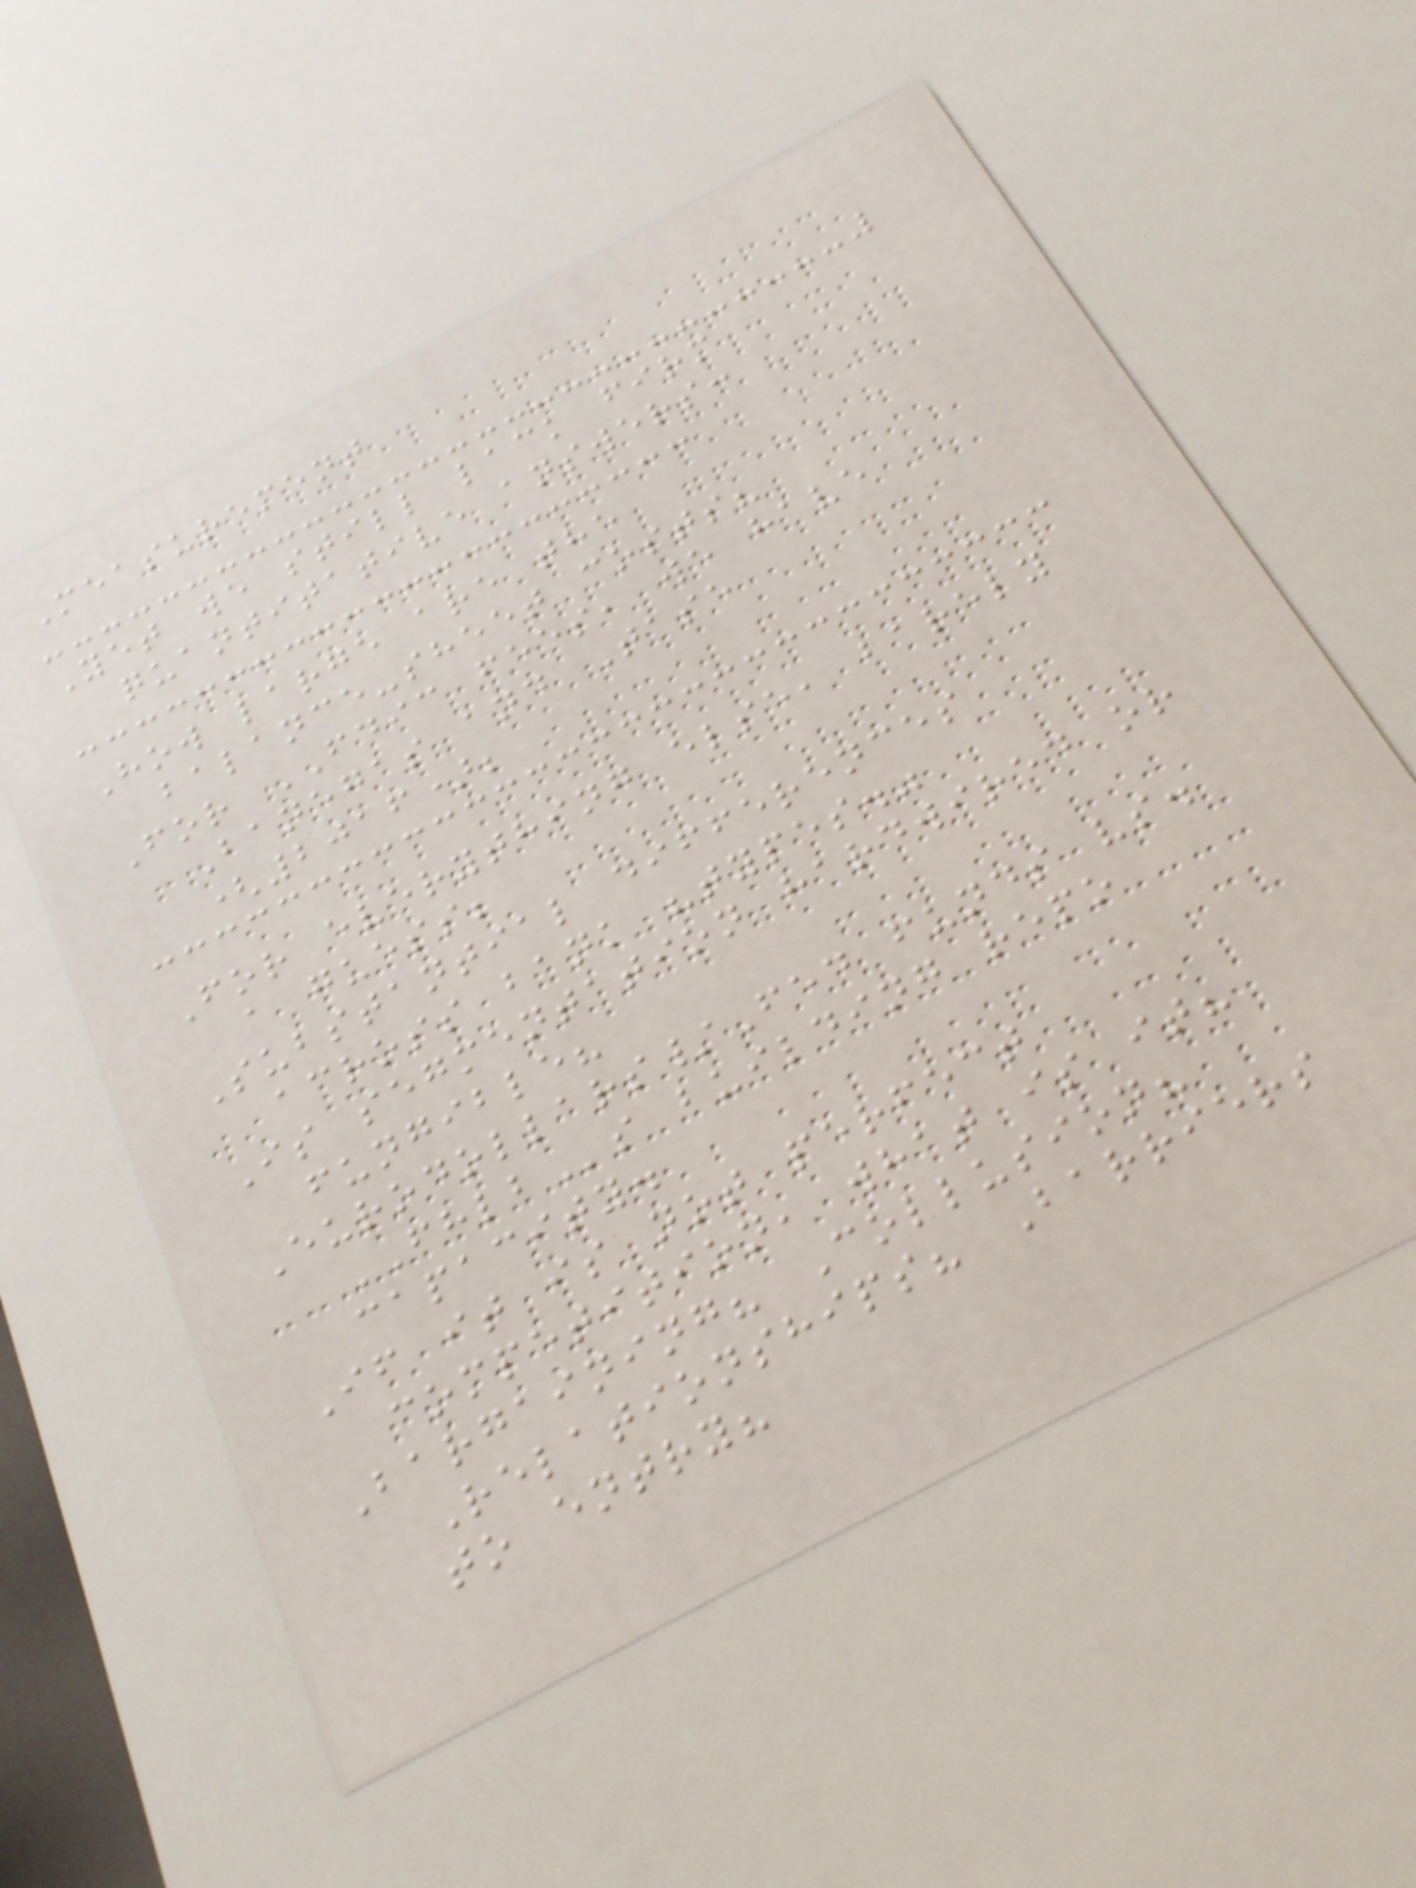Measurement
Yet we still lack firm
quantitative answers:
How large are the
balance-sheet costs?
For FDIC fees, we have
Banegas and Tase
(2016);
For everything else, barely
a guess;
Substantial differences
across bank "types."
Is segmentation hardwired or
fungible?
Eurodollars/Fed funds vs.
FHLBs building repo
capacity.
If it is not perfect
competition, what is it?
Bargaining? Collusion?
Relationships? Barriers
to entry?
